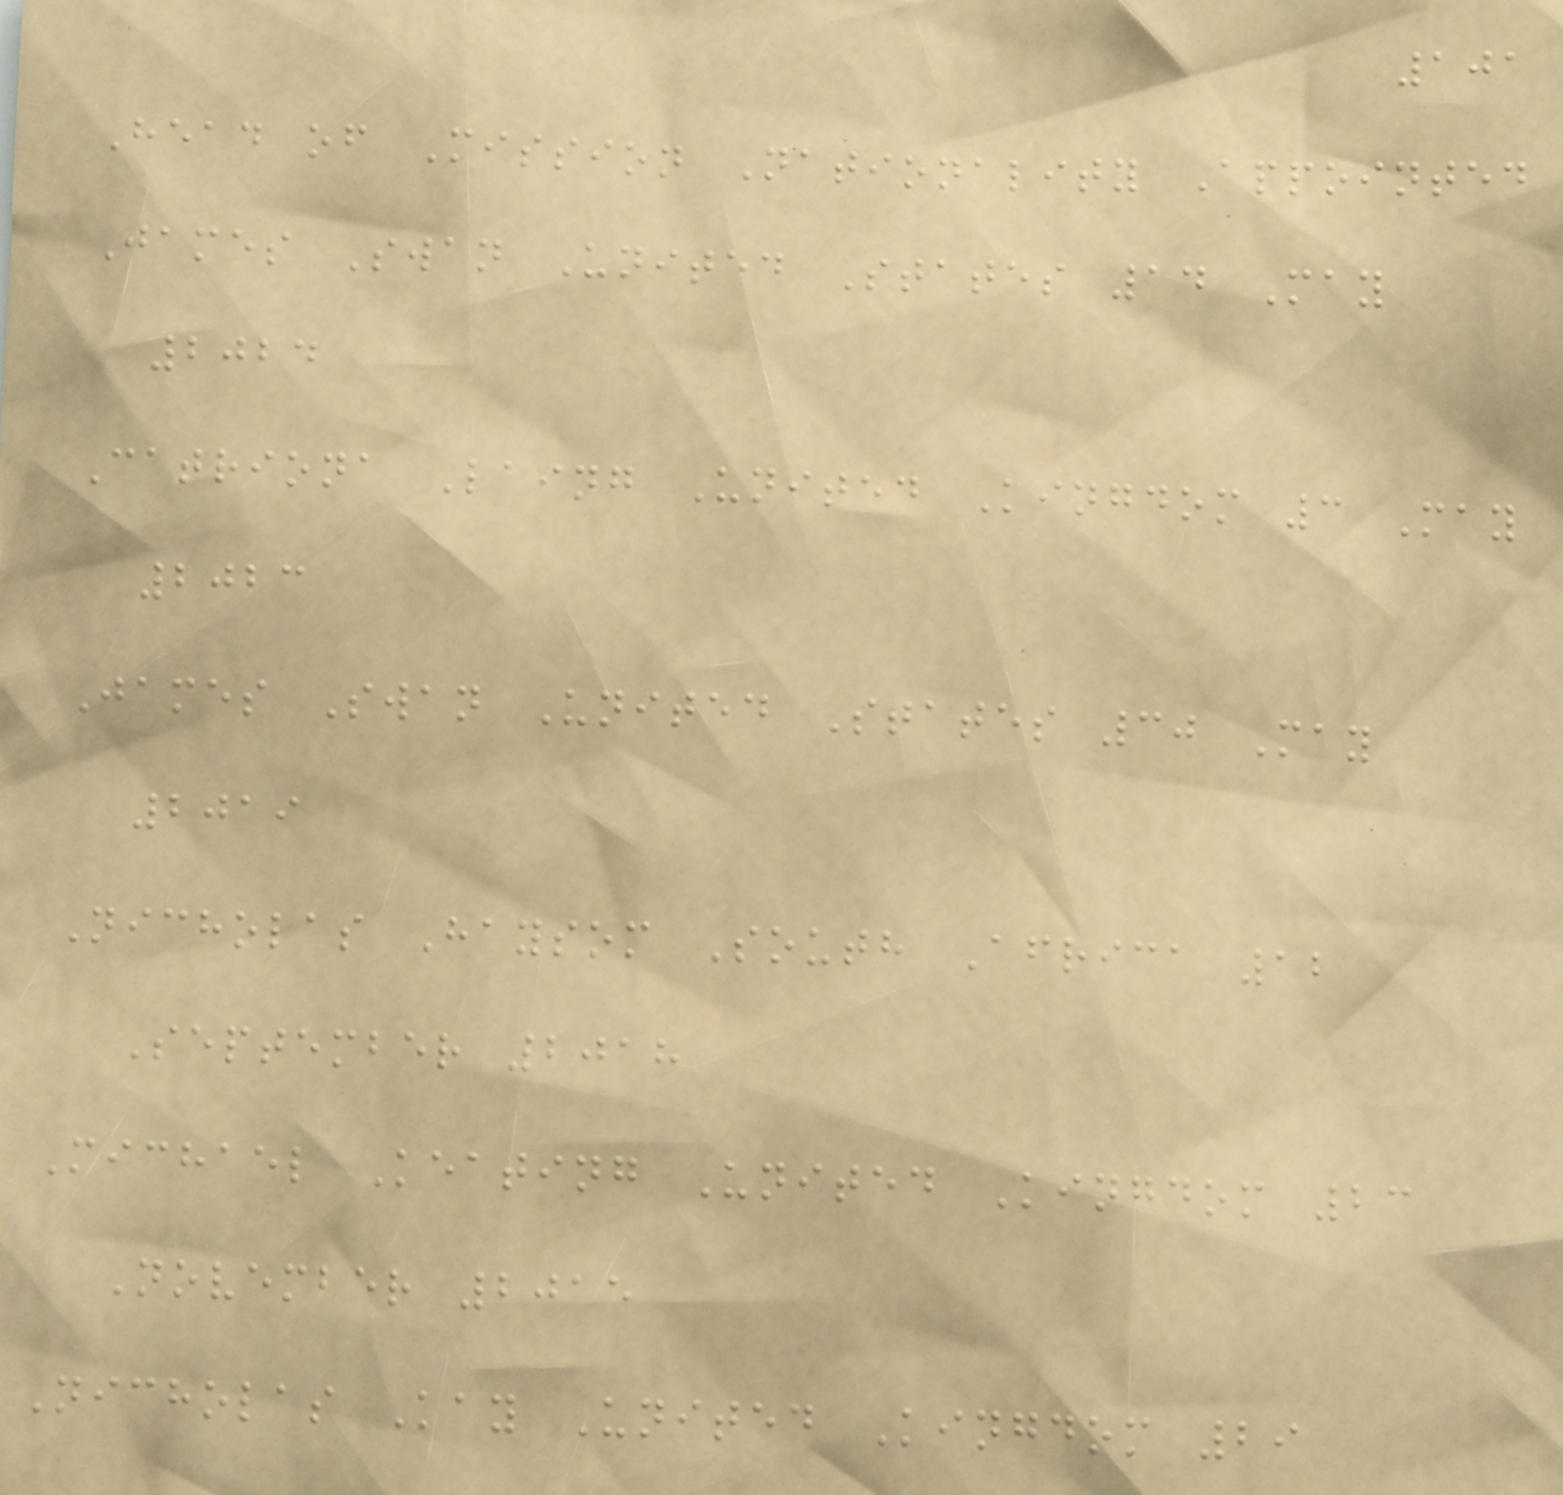101
Head of Mission Nationality Appointed
James Swan United States 14 May
2024
Catriona Laing United Kingdom 3 May
2023
James Swan United States 30 May
2019
Nicholas Haysom South Africa 12
September 2018
Michael Keating United Kingdom 23
November 2015
Nicholas Kay United Kingdom 29
